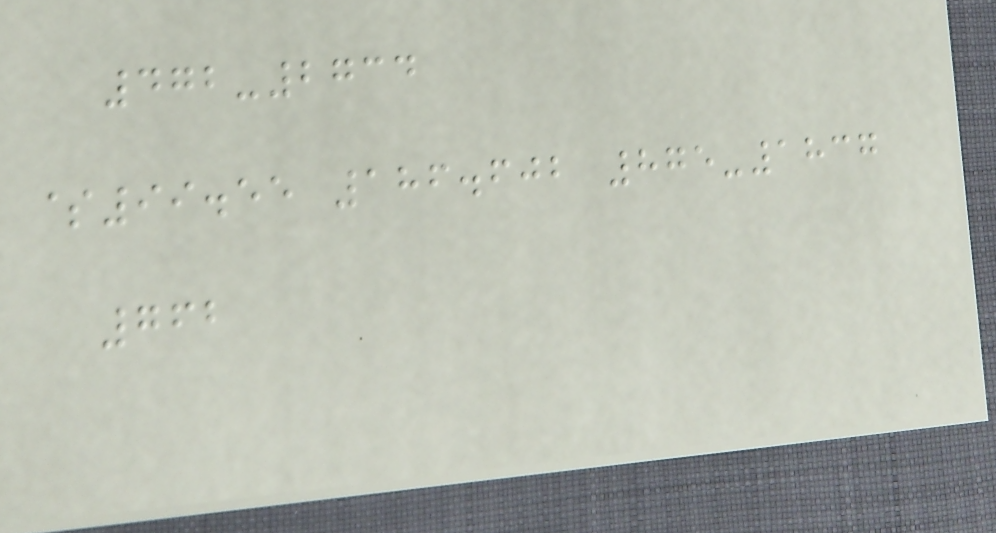472-2734
$99.55 186.602 875-1837
762
